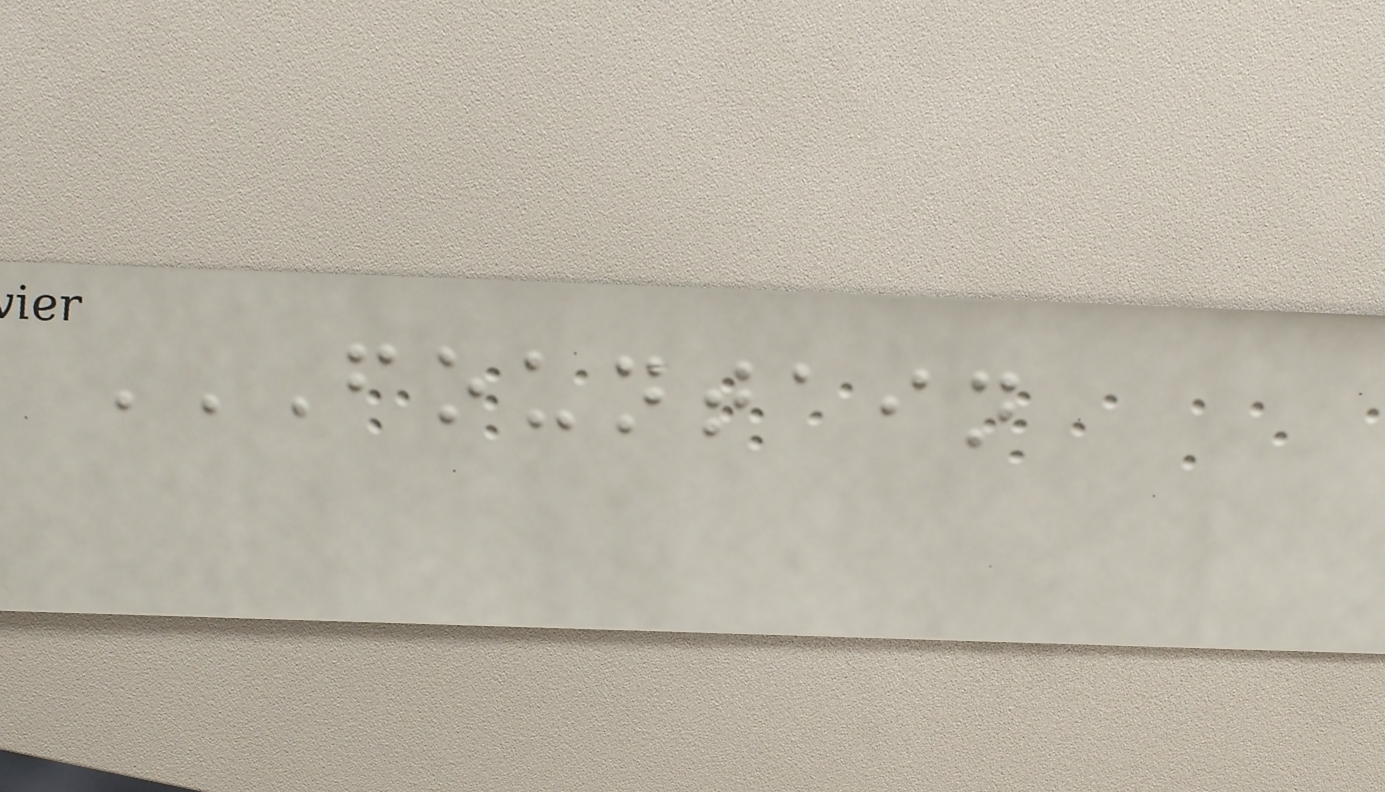FOUNTAIN
